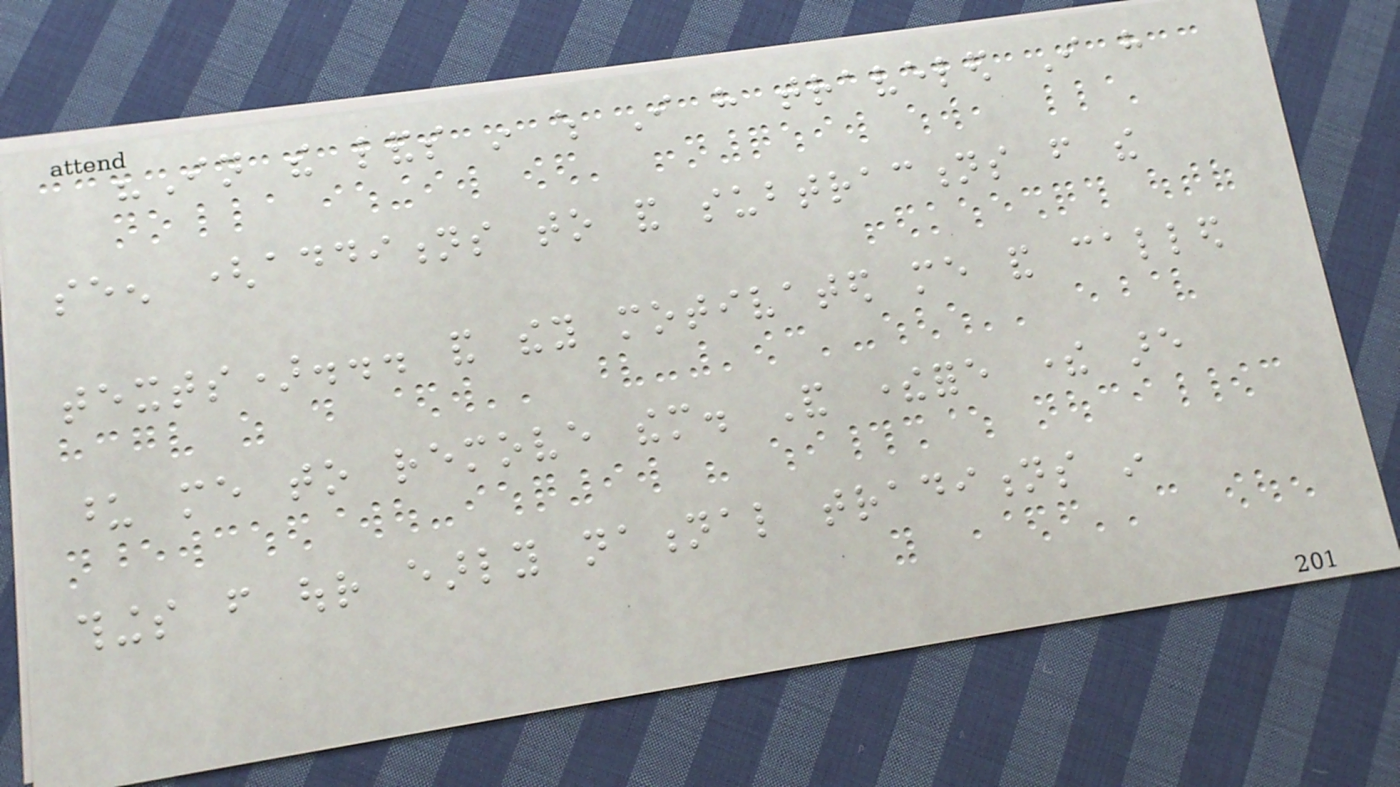"In the lands in which I have traveled I have
seen (additions to and subtractions from the
texts)... and they motivated me and called
upon me to remove them. And therefore there are
things from our early national traditions in
